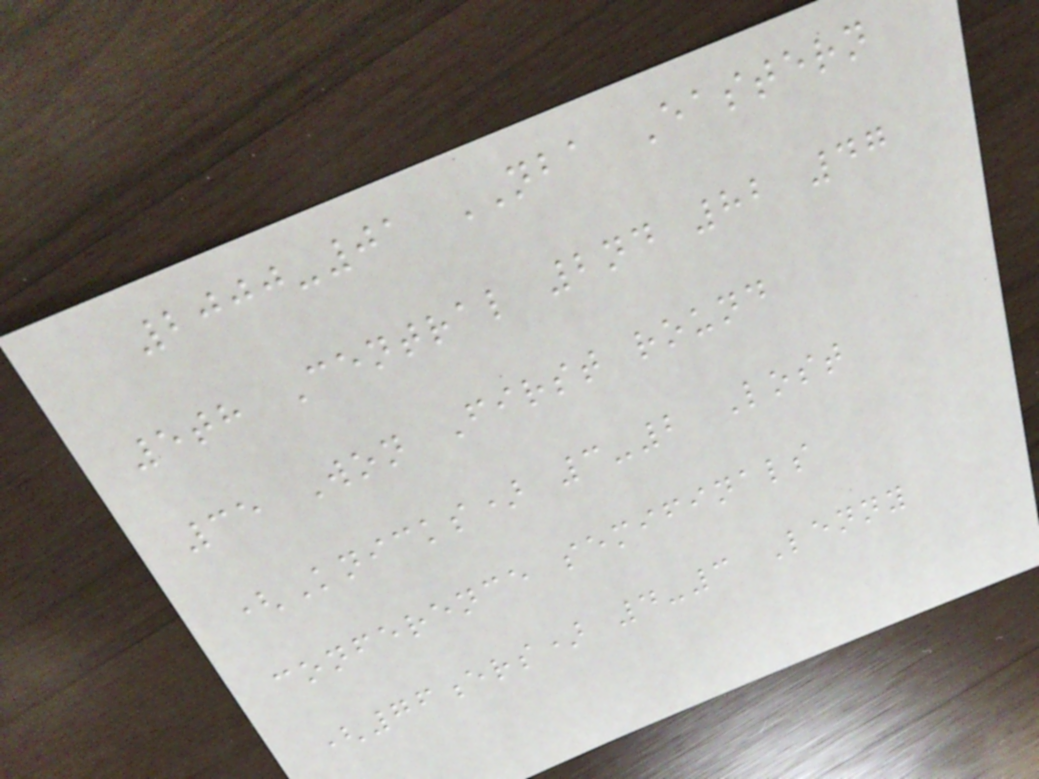2000-01 NBA Eastern
5th Central 2nd 82 47
35 Won First round
(Knicks) 3-2 Lost
conference semifinals
(76ers) 4-3 Lenny
